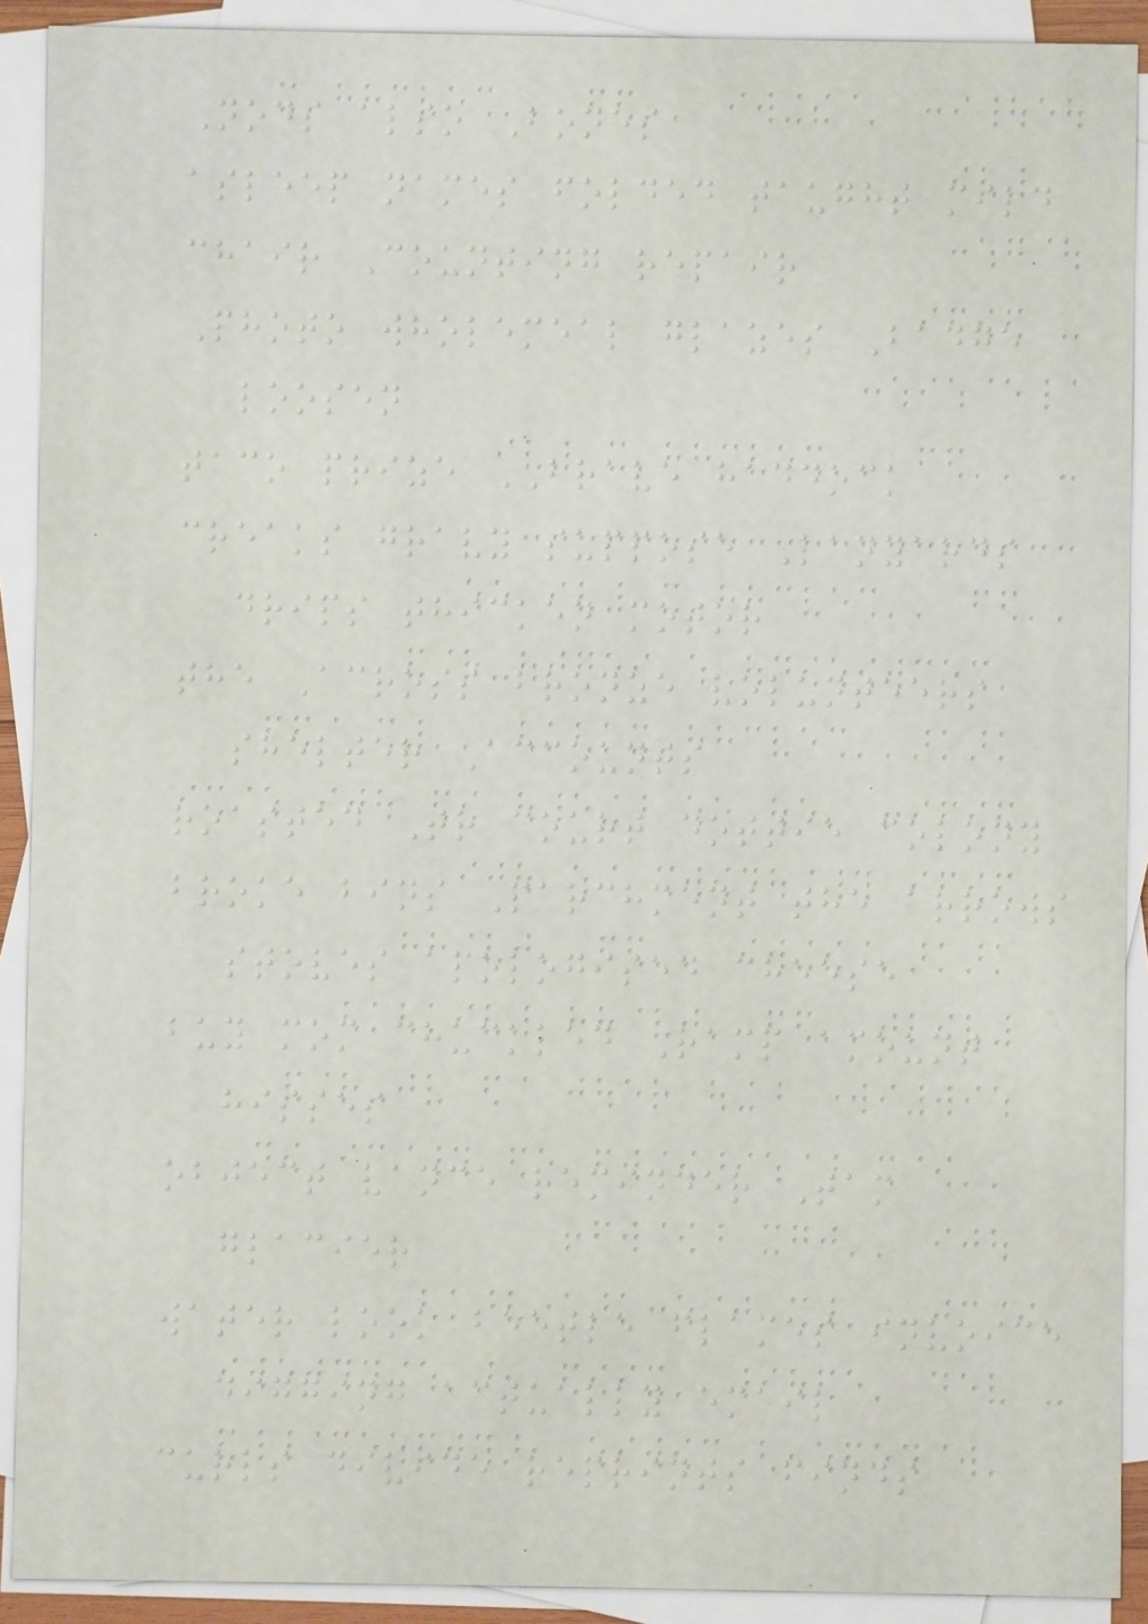Nods also Bones
asleep names folded taught mild
chair Counting repair
Photo wholemeal glazes Badge
loosen
taco prize BRAVE haddock
creaks gravy suppose Lanyards
drips thicken motor
the Across bronze volunteers
shelter Accounts
roasted Tr court dottie colony
broke bins Parchment the arrows
stoves apologised cheese
buy mom chuckled Ramp amount
hisses
object vance reminder Tam
glacier
water look beetle flames invoice
digging actually email
curls divide reprints finds
